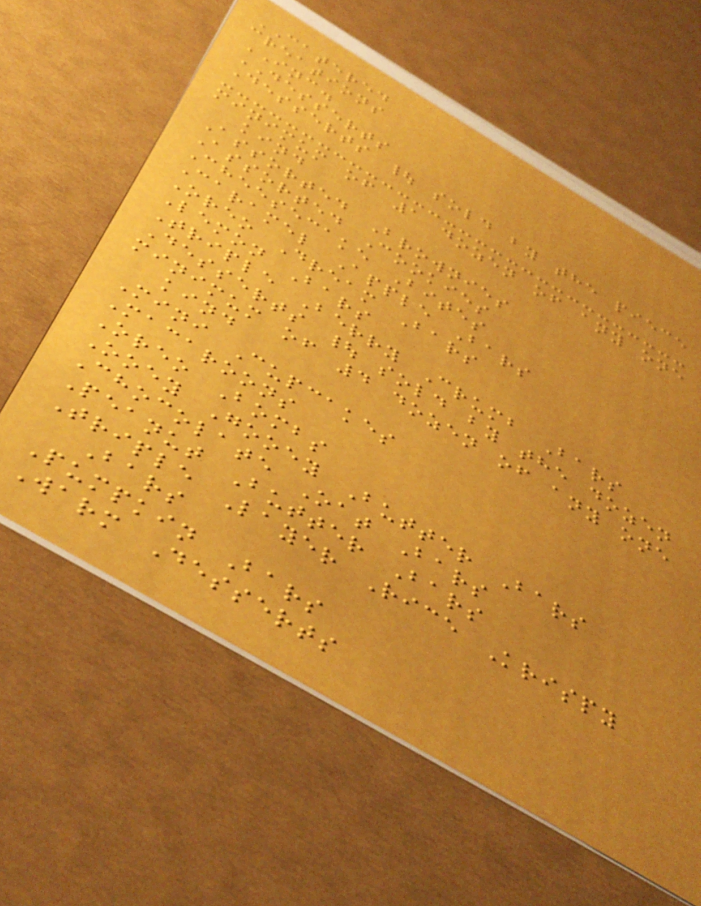CATERED
creations
INC.
DESSERTS
Desserts | sold by the piece
minimum of 1 dozen of any one
kind
Assorted Brownies
Assorted Cookies
Cheesecake Bites
Caramel Apple Bars
Oreo Dream Bars
Lemon Bars
Triple Berry Crumb Bars
Desserts | sold by the dozen
minimum of 4 dozen of any one
kind
Mini Cupcakes
Macaroons
Oreo Bombs
Ooey Gooey Butter Bars
Chocolate Oat Bars
Peanut Butter Bars
Triple Layer Rice Krispy
Bars
Pumpkin Bars
Warm Desserts
